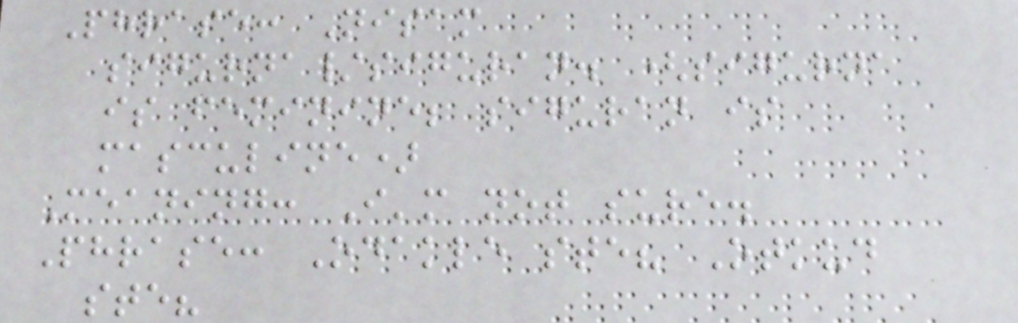Phrase: Nisam
sigurna/siguran. (sigurna
is feminine; siguran is
masculine)
Meaning: I'm not sure.
Phrase: Odakle ste? Otkud
ste?
